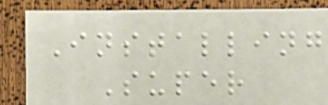Installing
Super
